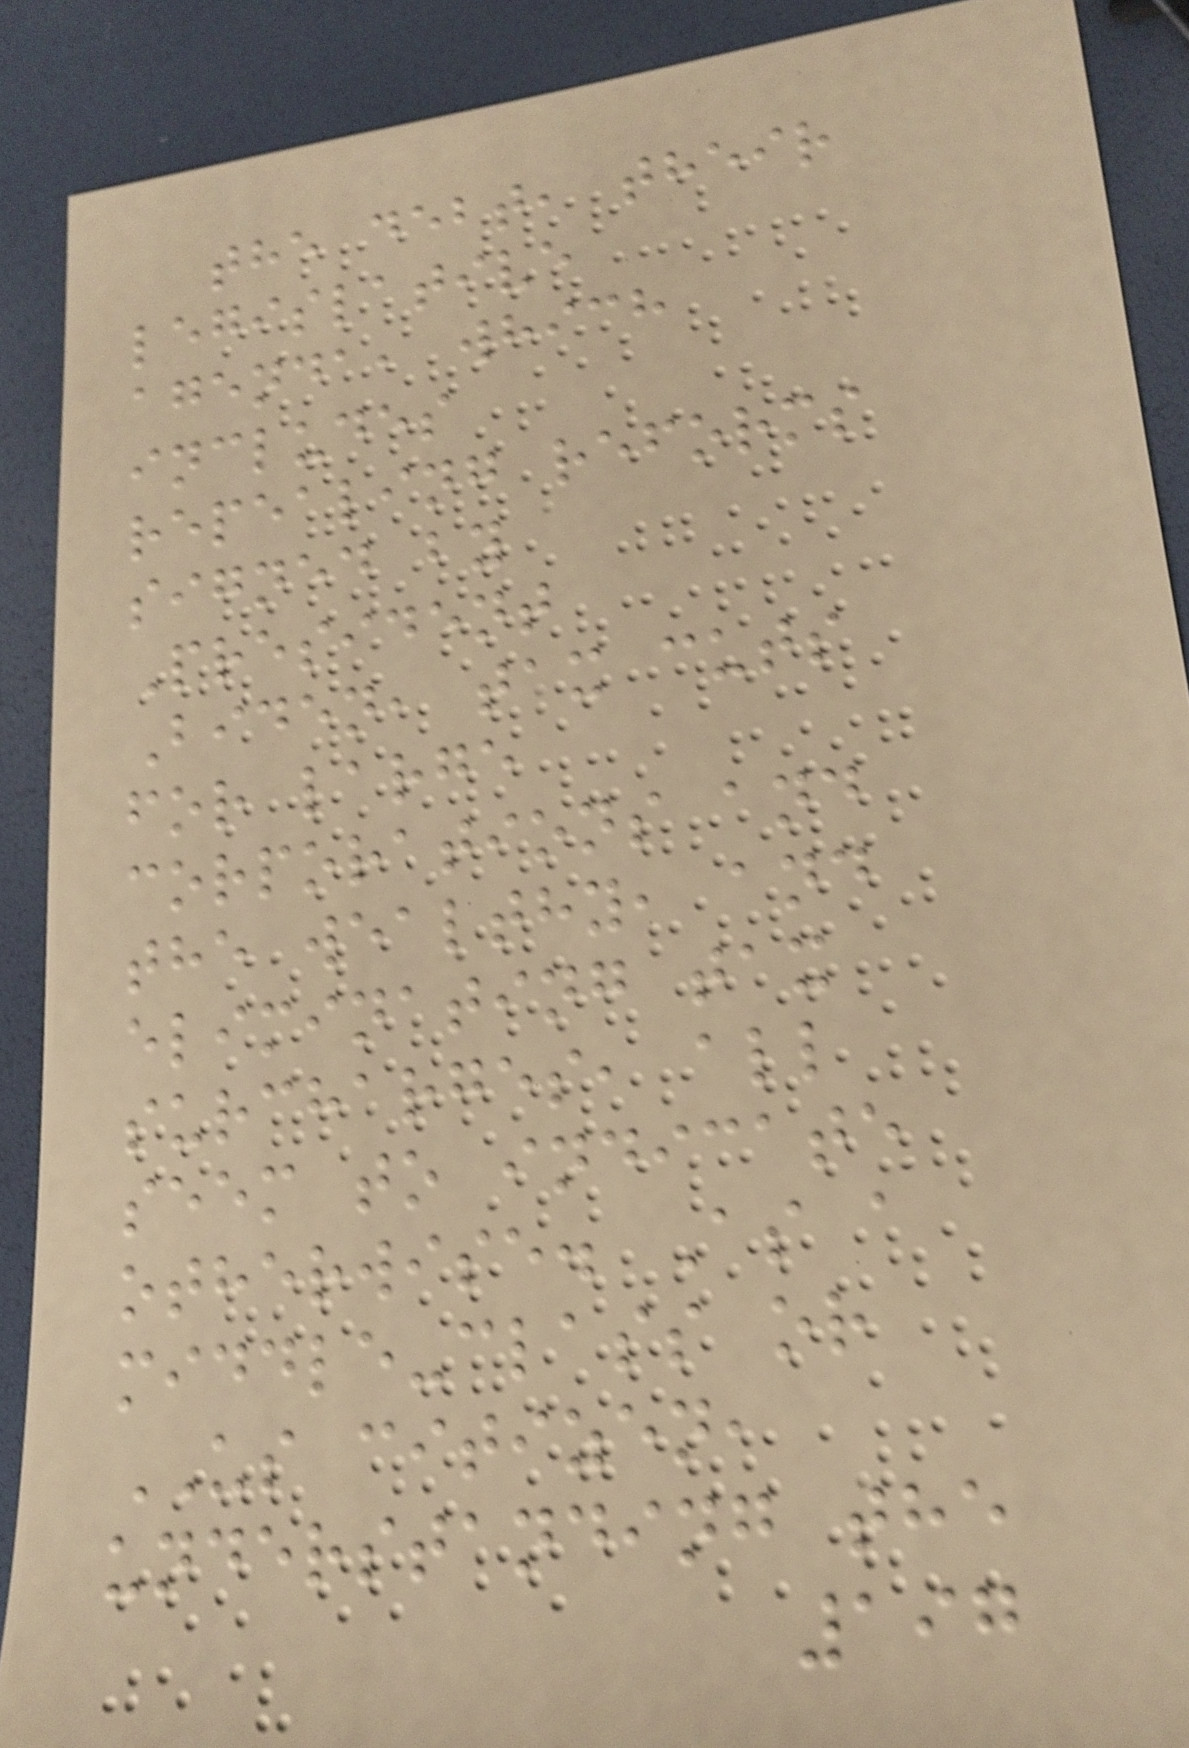the debt, their
legislative
agenda, which
includes
repealing reforms
signed by
President
Biden, tax cuts
for large
corporations and
the wealthy, and
eliminating tax
surcharges, all
seem to indicate
otherwise. As a
middle-class or
US citizen,
understanding the
197
